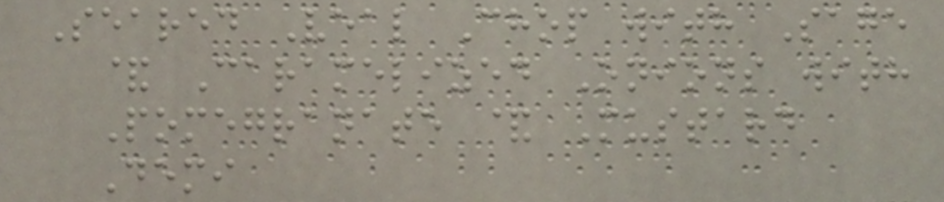Seared Veal Chop with Sage
& Caramelized Onions with
Pomegranate & Mustard
Demi
